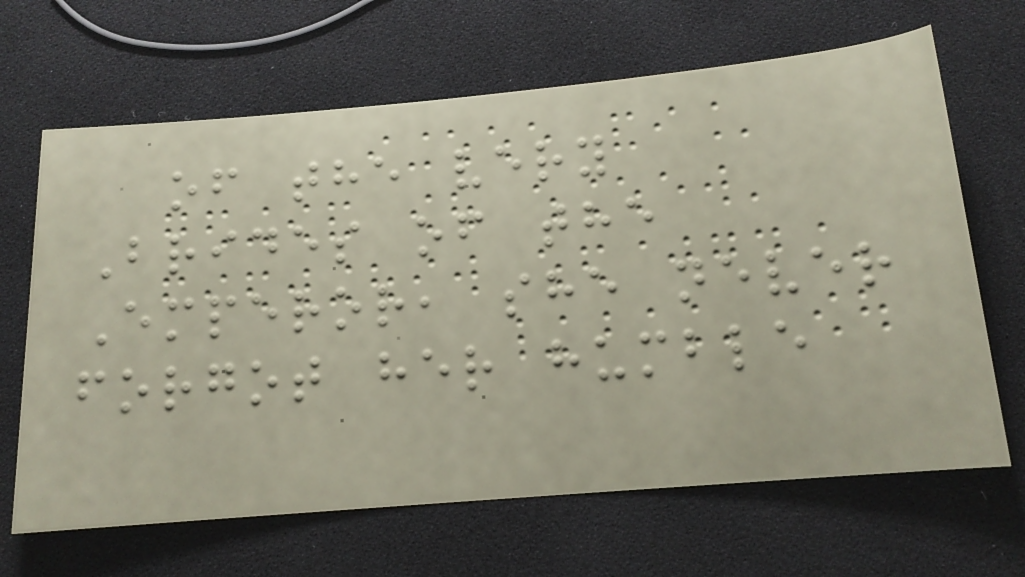of the very
Brides of the
Emperor, she never
forgot her humble
